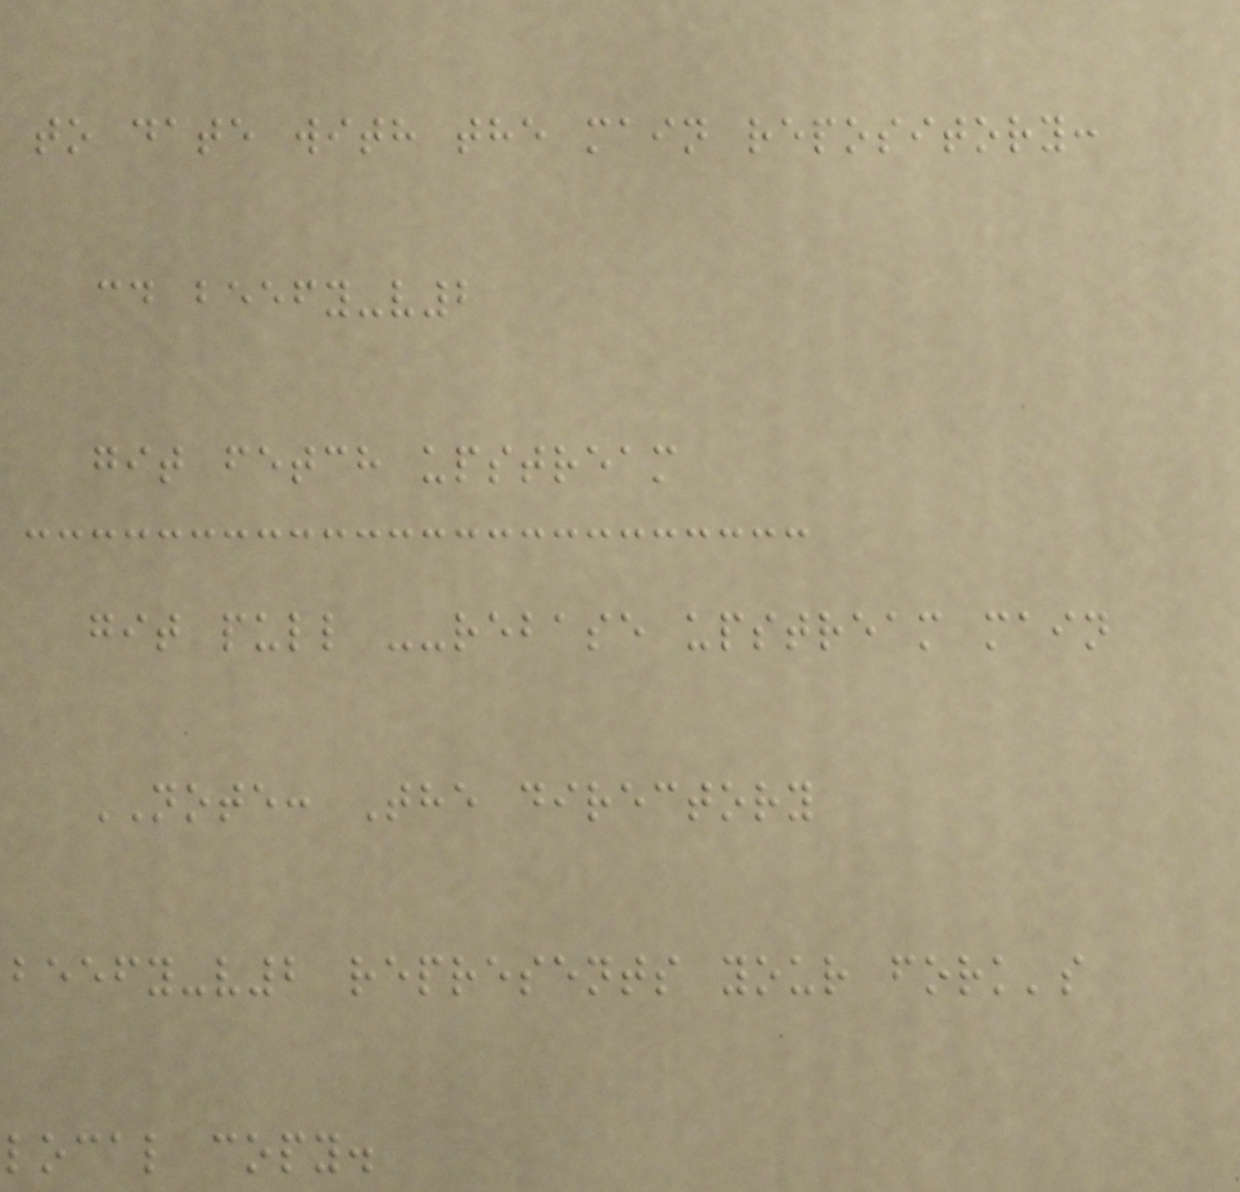to date with the main repository:
cd beefy-v2
git fetch upstream
git pull --rebase upstream main
NOTE: The directory
beefy-v2 represents your fork's
local copy.
